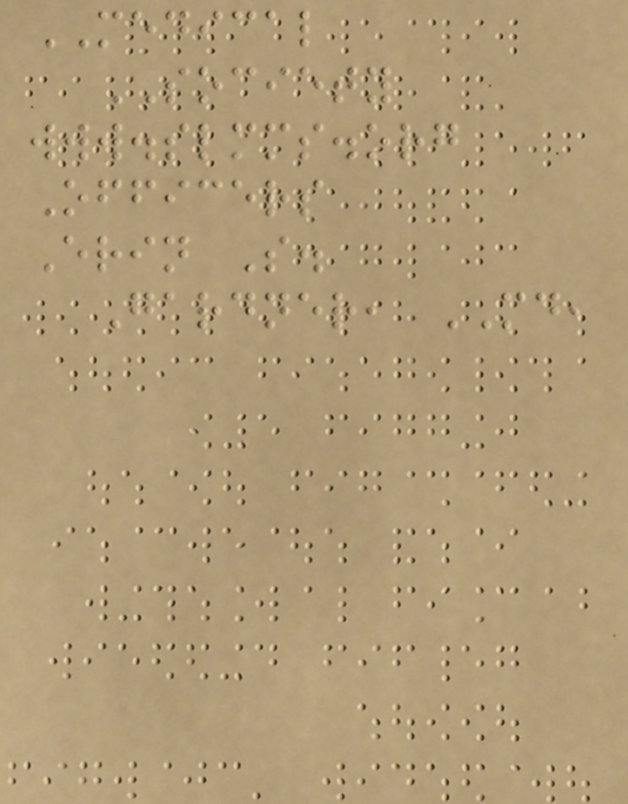MEDICAL
SOCIETY
www.slmms.org
Officers
Erin S.
Gardner, MD,
